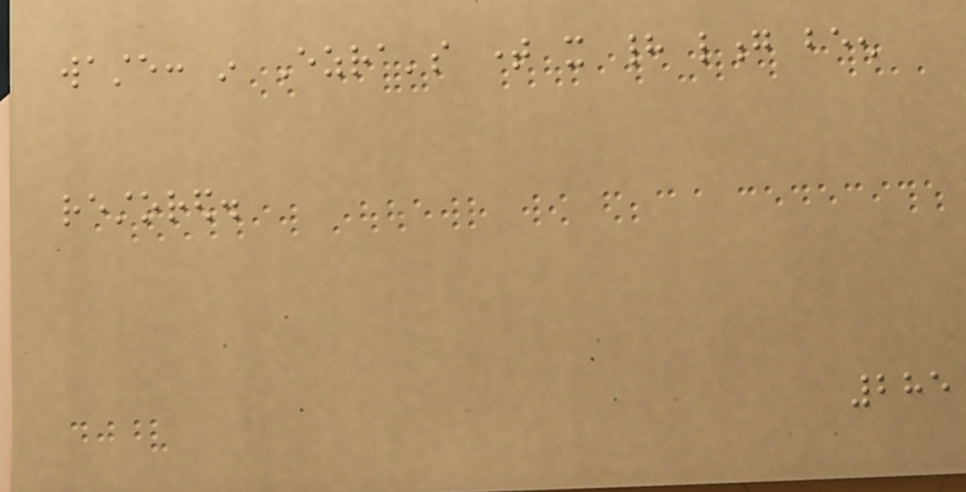waste: in Ezra's time it had long been
restored.
285
